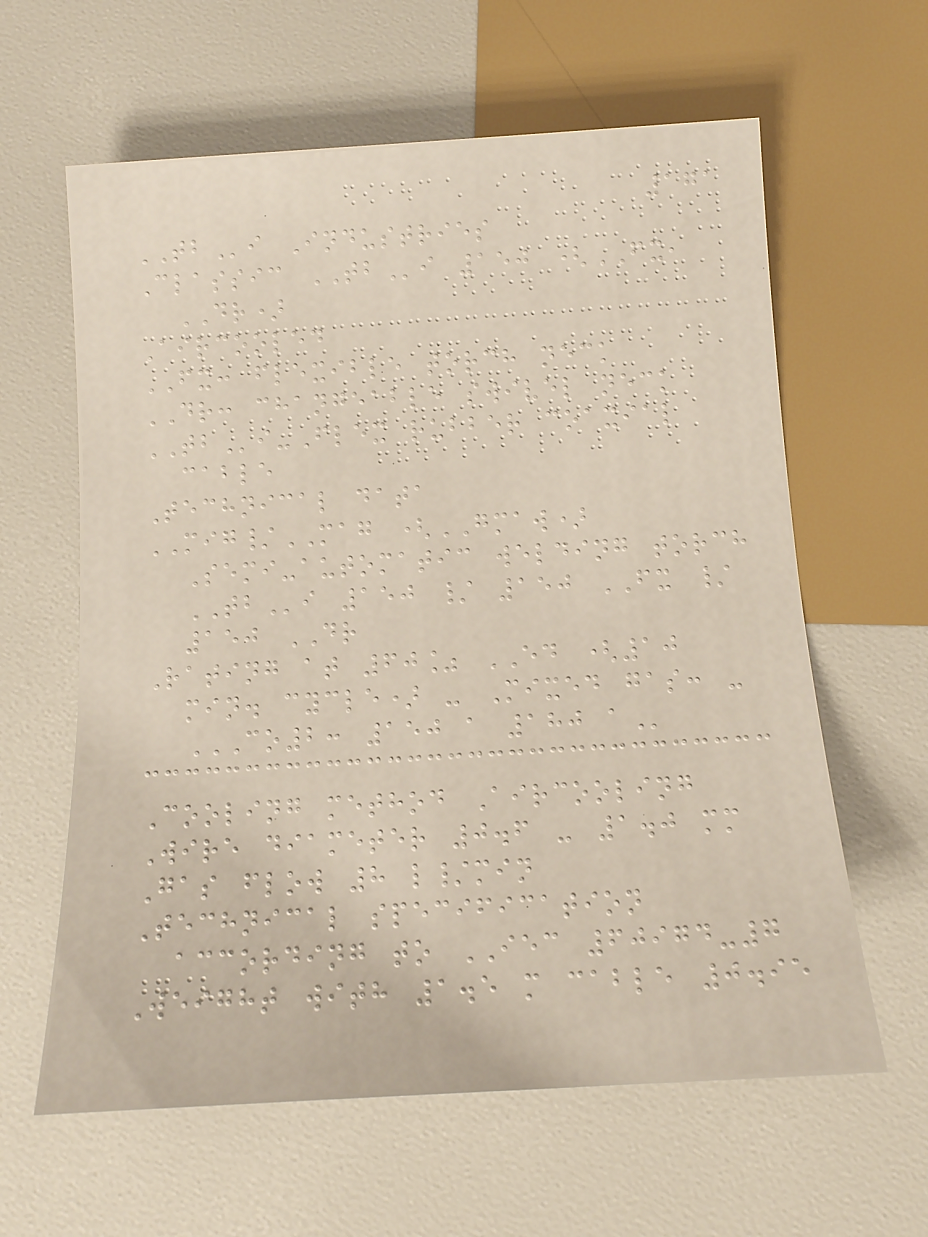171
TBi Industries
Classic TBi 150 (FX,
DR)
Aircooled
FX: flexible torch neck
DR: changeable swivel neck
TBi-Flex rubber coaxial
cable
Technical data
MIG/MAG (GMAW)
Semi-automatic welding torch
TBi 150 / 150 FX /
150 DR
Rating at 60% ED (10
min. cycle) - Mixed gas: -
CO2: 150 A 180 A
Cooling method Aircooling
Wire diameter 0.6 - 1.0 mm
Gas flow 8 l/min
Technical specification
according to IEC 60974-7
Weight with 1.5 m cable 0.95
